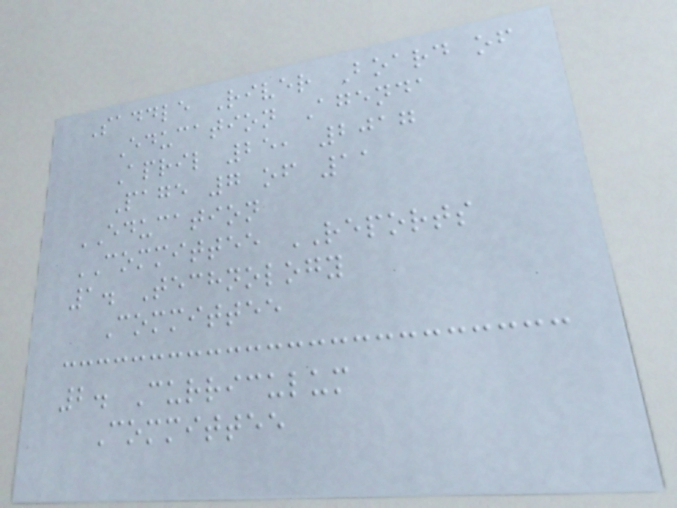Saddle River Board of
Education Agenda
April 25, 2017
Page 7 of 11
EDUCATION
COMMITTEE REPORTS
1. Technology
Committee
2. Curriculum
Committee
